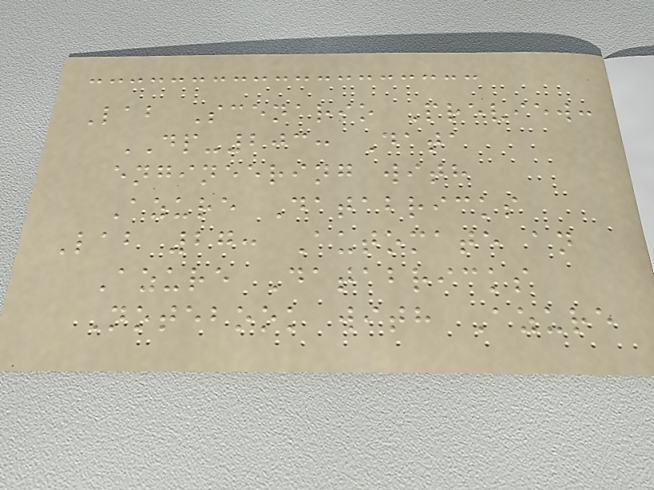Lab Scenario Preview:
DP-203: Data
engineering with
Azure Databricks
Lab 27: Automate an
Azure Databricks
Notebook with Azure
